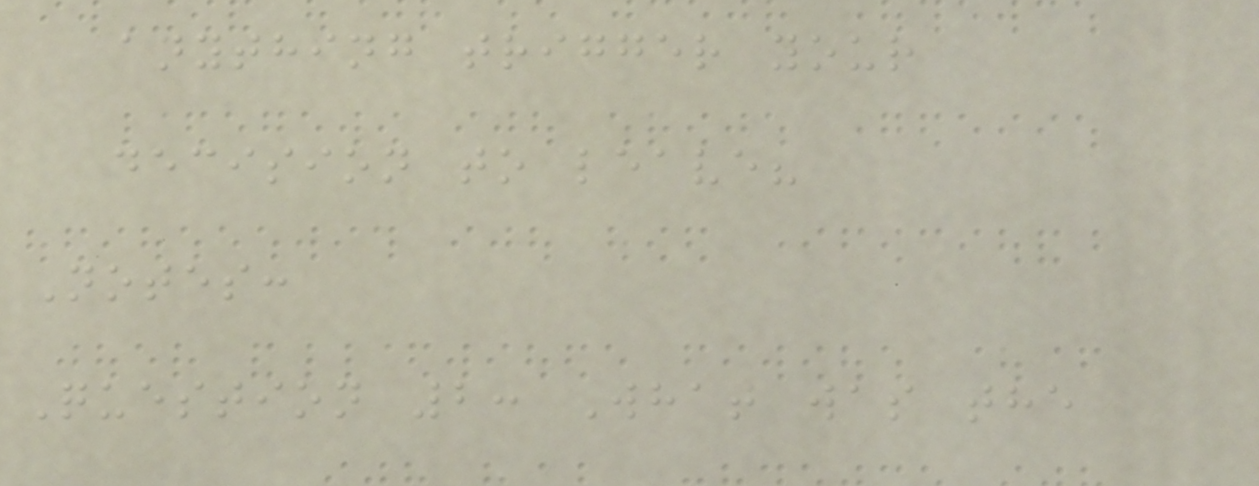anything trigger your
decision to leave?
Notes:
Question 2: What was the
